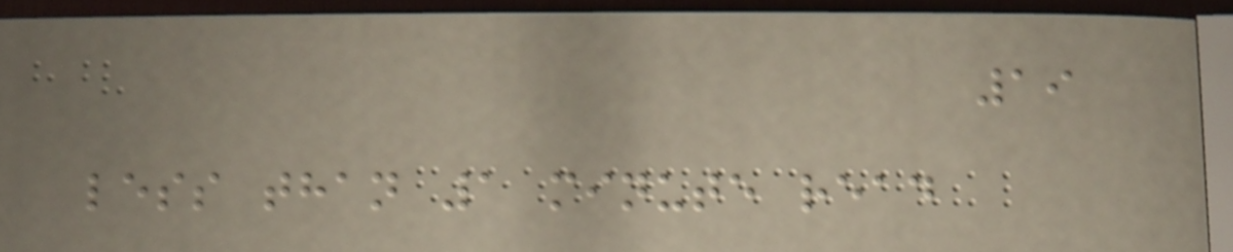19
less than 1 minute read
